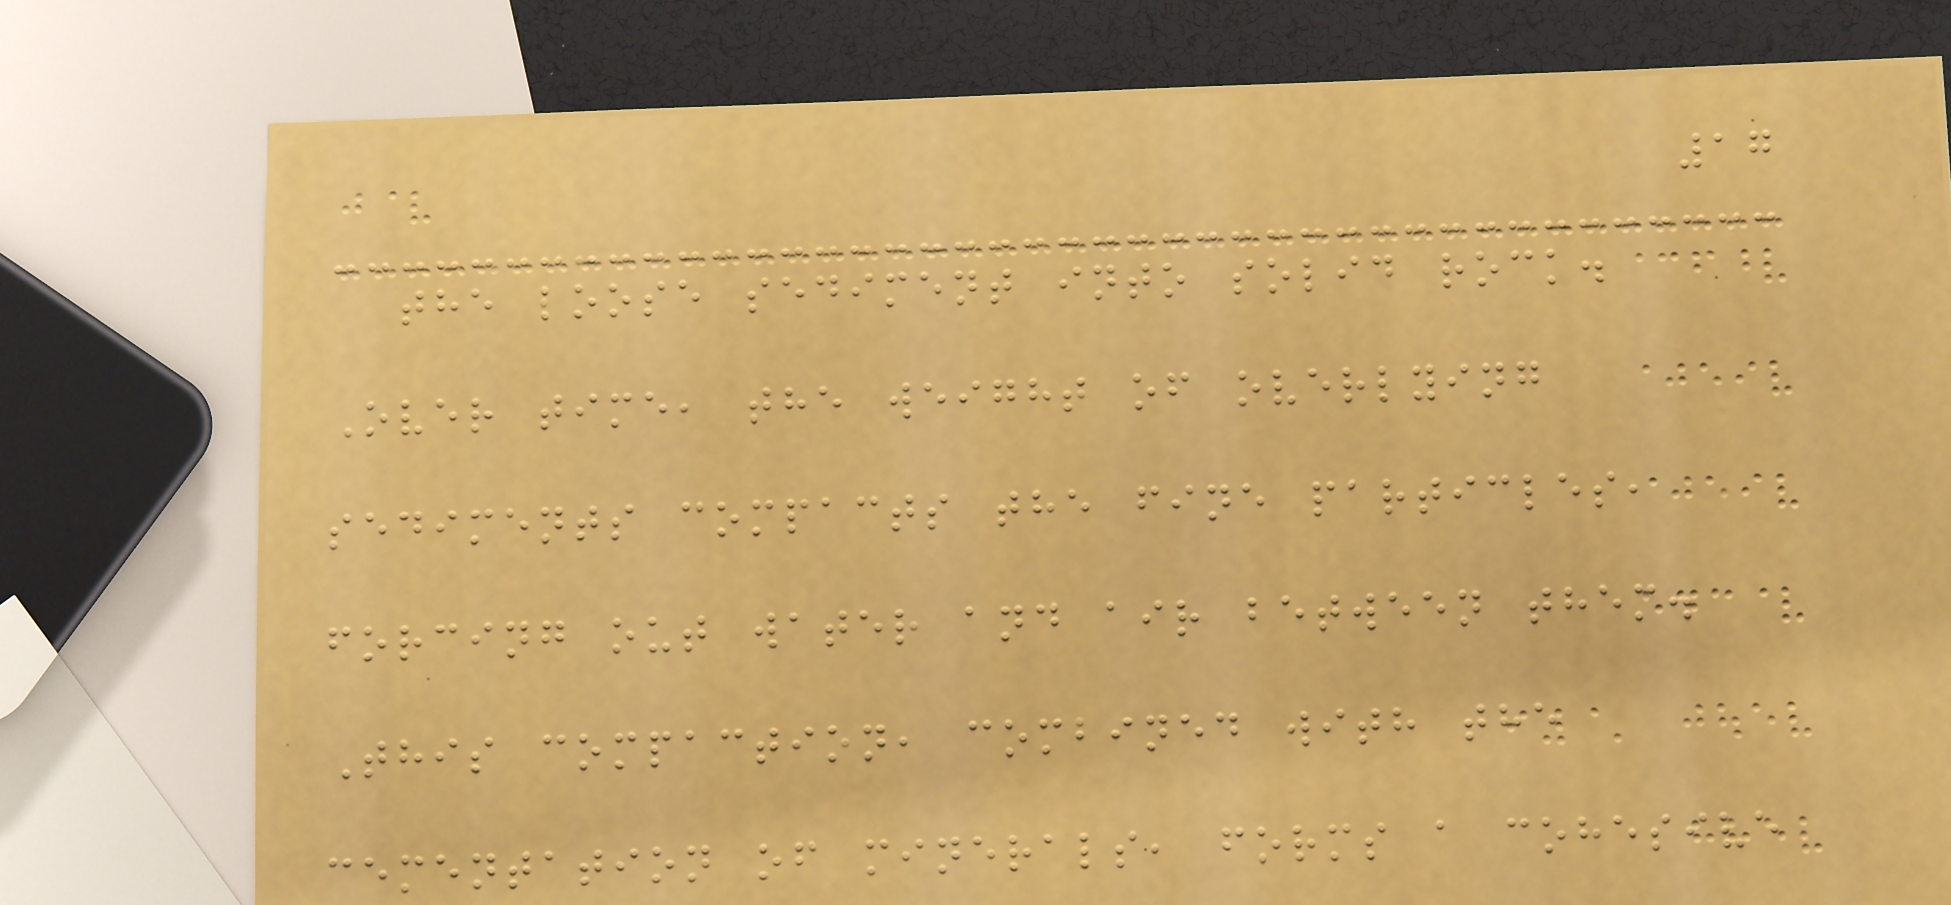17
the loose sediment into solid rock.
Over time, the weight of overlying
sediments compacts the fine particles,
forcing out water and air between them.
This compaction, combined with the
cementation of minerals, forms a cohesive
